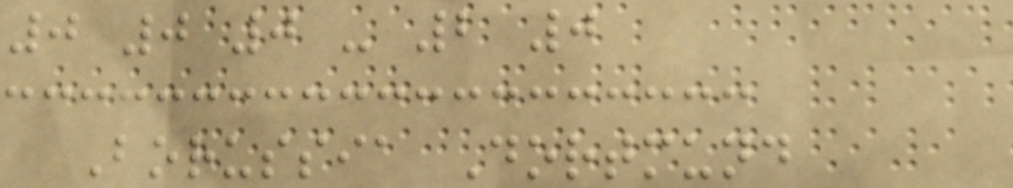0 0 0 - 2 0
Borussia Dortmund
